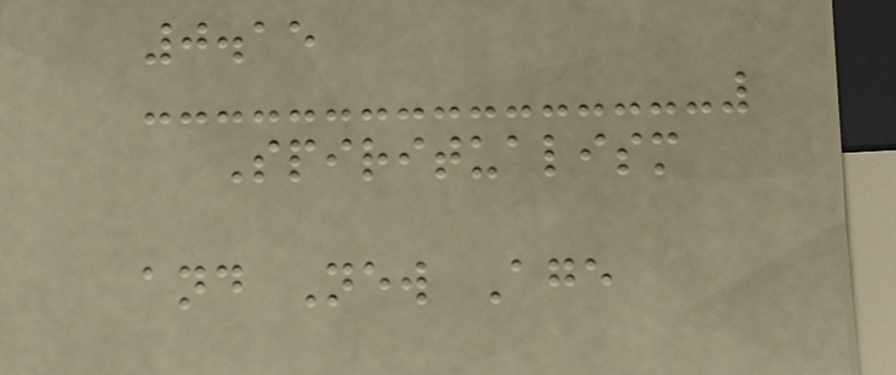0.15
Spiritualism
and New Age
